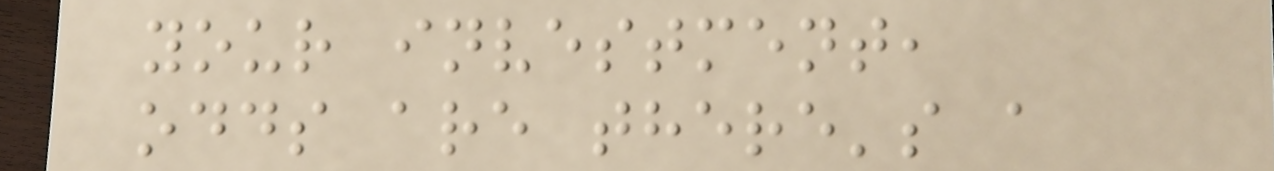your investment,
odds are there's a
